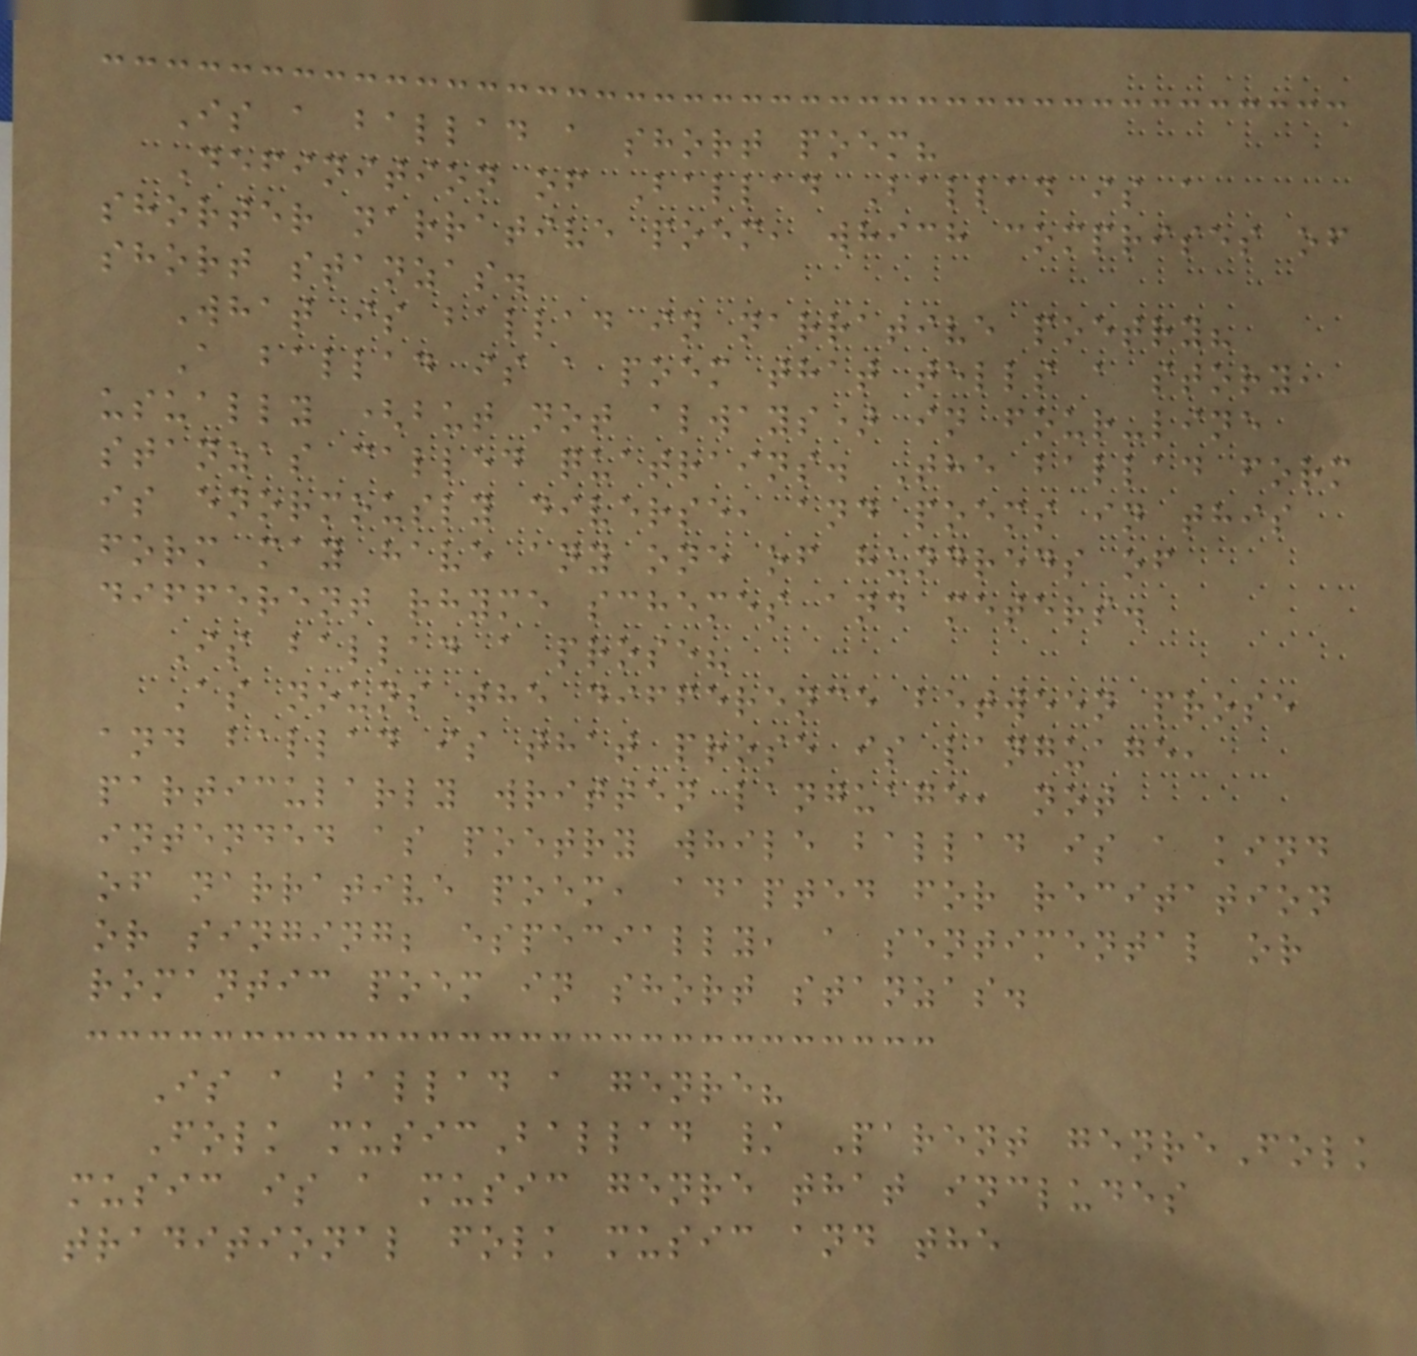Is a ballad a short poem?
Definition of Ballad Ballad is a
shorter narrative poem, which comprises of
short stanzas.
What is ballad in narrative poetry?
A ballad is a poem that tells a story,
usually (but not always) in four-line
stanzas called quatrains. The ballad form
is enormously diverse, and poems in this
form may have any one of hundreds of
different rhyme schemes and meters.
Is ballad a prose?
As nouns the difference between prose
and ballad is that prose is language,
particularly written language, not
intended as poetry while ballad is a kind
of narrative poem, adapted for recitation
or singing; especially, a sentimental or
romantic poem in short stanzas.
Is a ballad a genre?
Folk musicBallad / Parent genreFolk
music is a music genre that includes
traditional folk music and the
